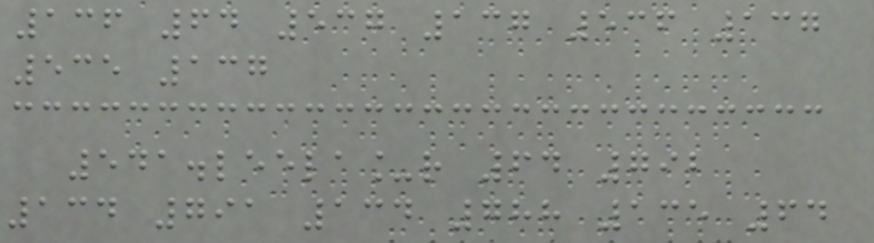136 64 537 137 536 137
535 137
541.leela_r 64 792
134 791 134 788 135 64
